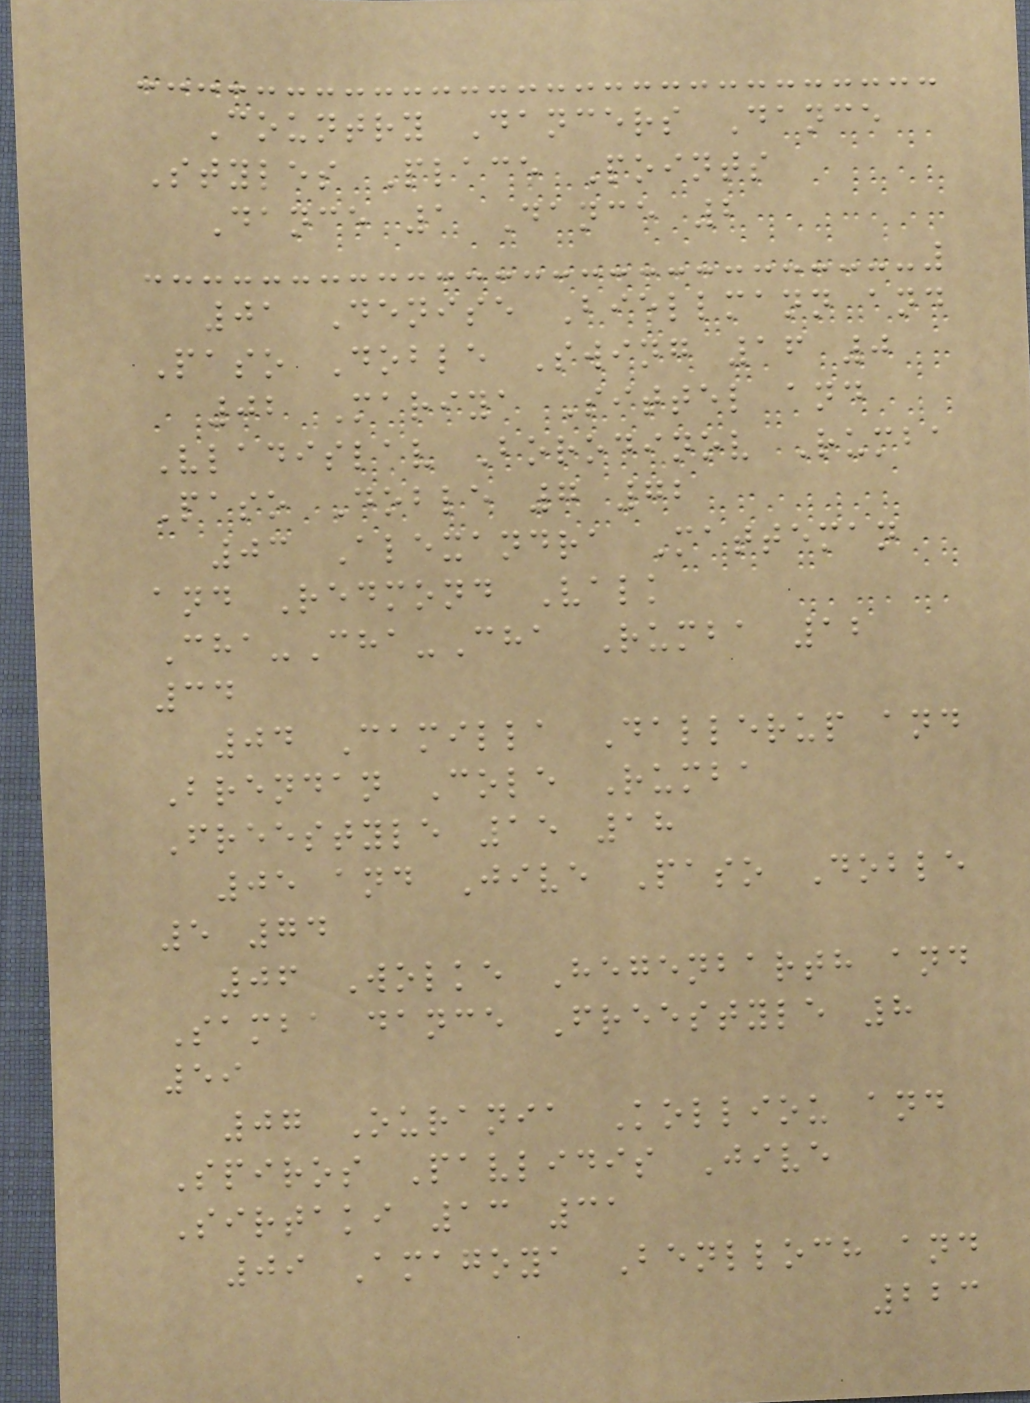Country Dancers Dance
Styles Place Points
Dance 1 Dance 2
01 Denise Biellmann and
Paso Doble Swing 16 0
02 Mariya Sittel and
Vladislav Borodinov Rumba
Paso Doble 7 72
03 Alexandra Matteman
and Redmond Valk
Cha-Cha-Cha Rumba 12
34
04 Camilla Dallerup and
Brendan Cole Rumba
Freestyle 15 18
05 and Jive Paso Doble
5 74
06 Wolke Hegenbarth and
Samba dance Freestyle 8
59
07 Ourania Kolliou and
Spiros Pavlidis Jive
Sirtaki 13 31
09 Amagoya Benlloch and
223
